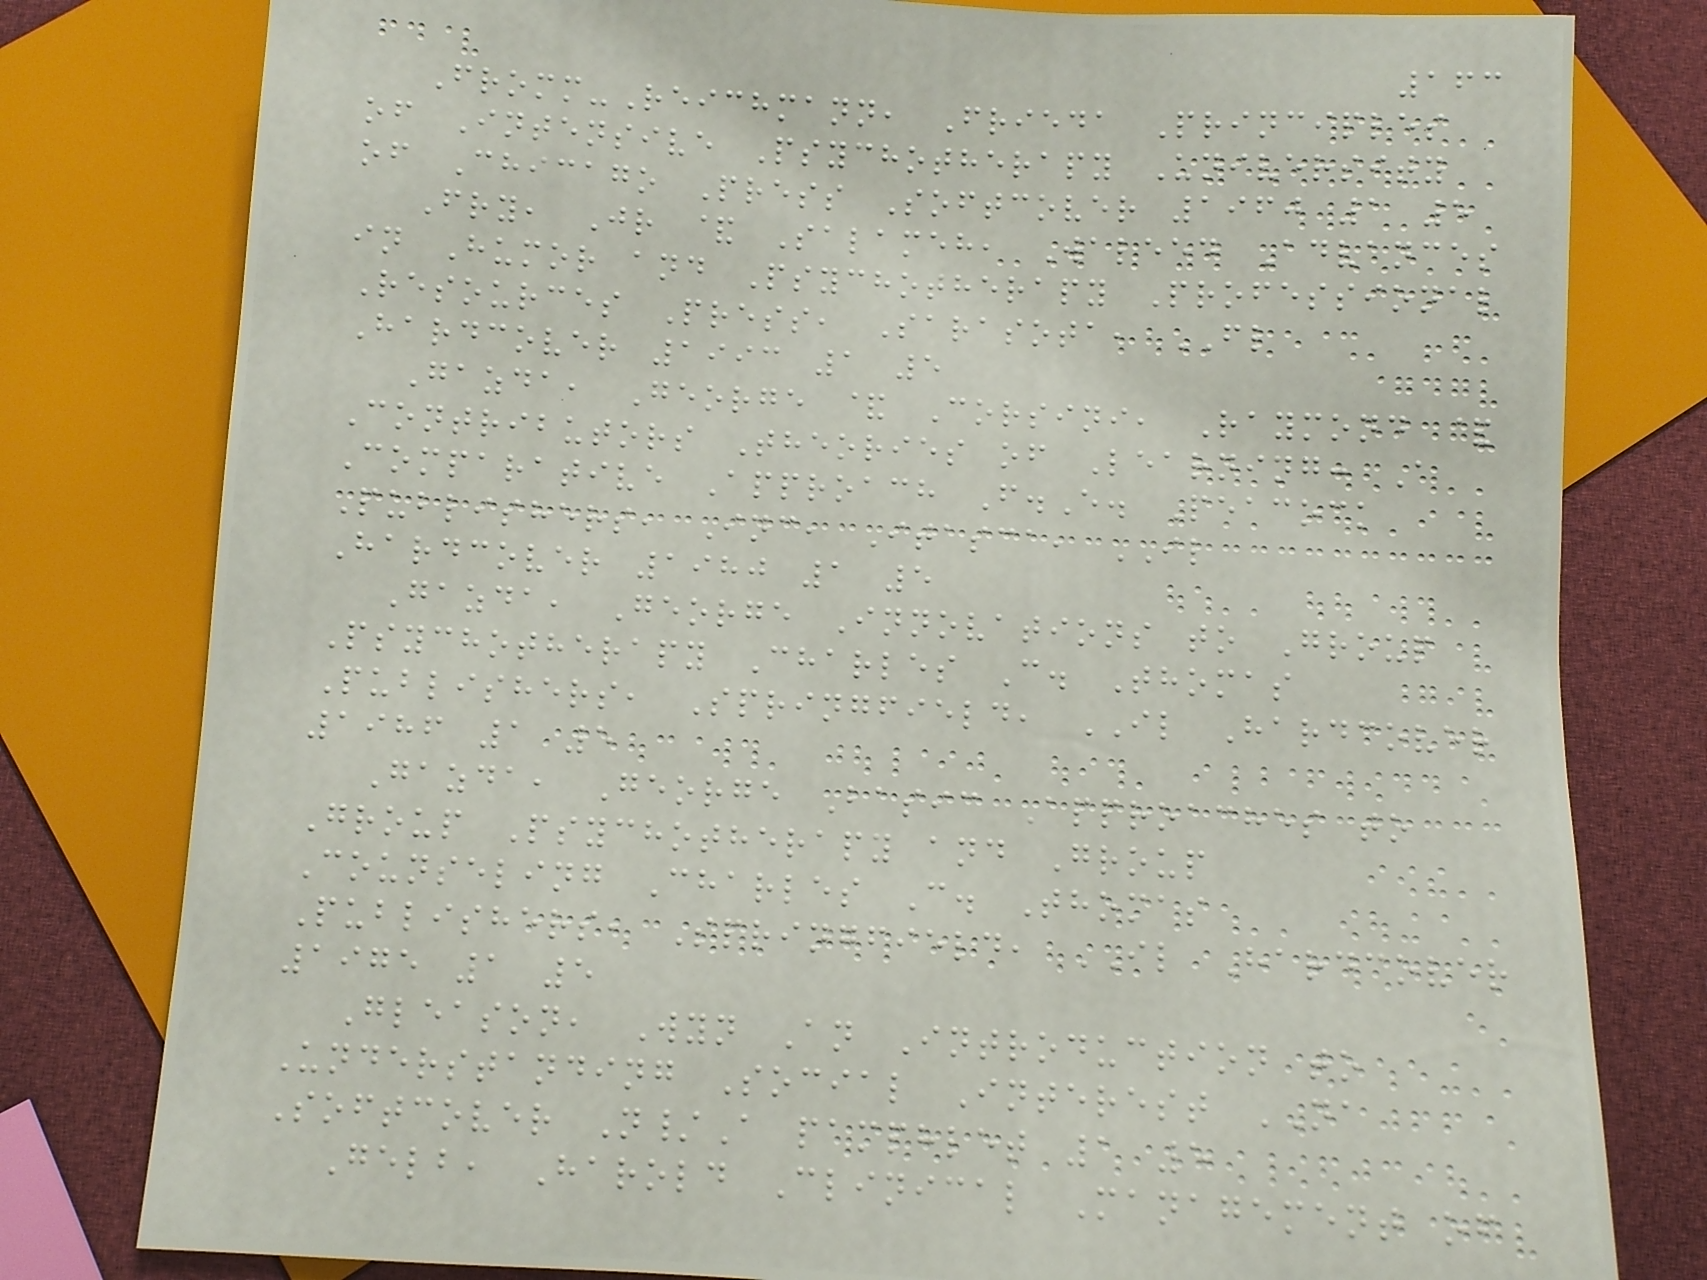163
Fromm-Reichmann, Frieda Principles
of Intensive Psychotherapy University
of Chicago Press Softcover 1960 1 5
Fry, Jr & Salameh, Waleed Advances
in Humor and Psychotherapy Professional
Resources Press, Sarasota, FL
Hardcover 1993 1 5
Gazda, George & Corsini, Raymond &
Contributors Theories of Learning: A
Comparative Approach F.E. Peacock
Publishers, Inc, Itasca, IL
Hardcover 1980 1 5
Gazda, George Innovations to Group
Psychotherapy Charles C. Thomas
Publishers, Springfield, IL Hardcover
1986 1 5
Gazda, George Basic Approaches to
Group Psychotherapy and Group
Counseling Charles C. Thomas
Publishers, Springfield, IL Hardcover
1975 1 5
Gleason, Wyn An Introduction to
Understanding Social Interest NA
Softcover N/A pamphlet 1 5
Gelb, Harold Clinical Management of
